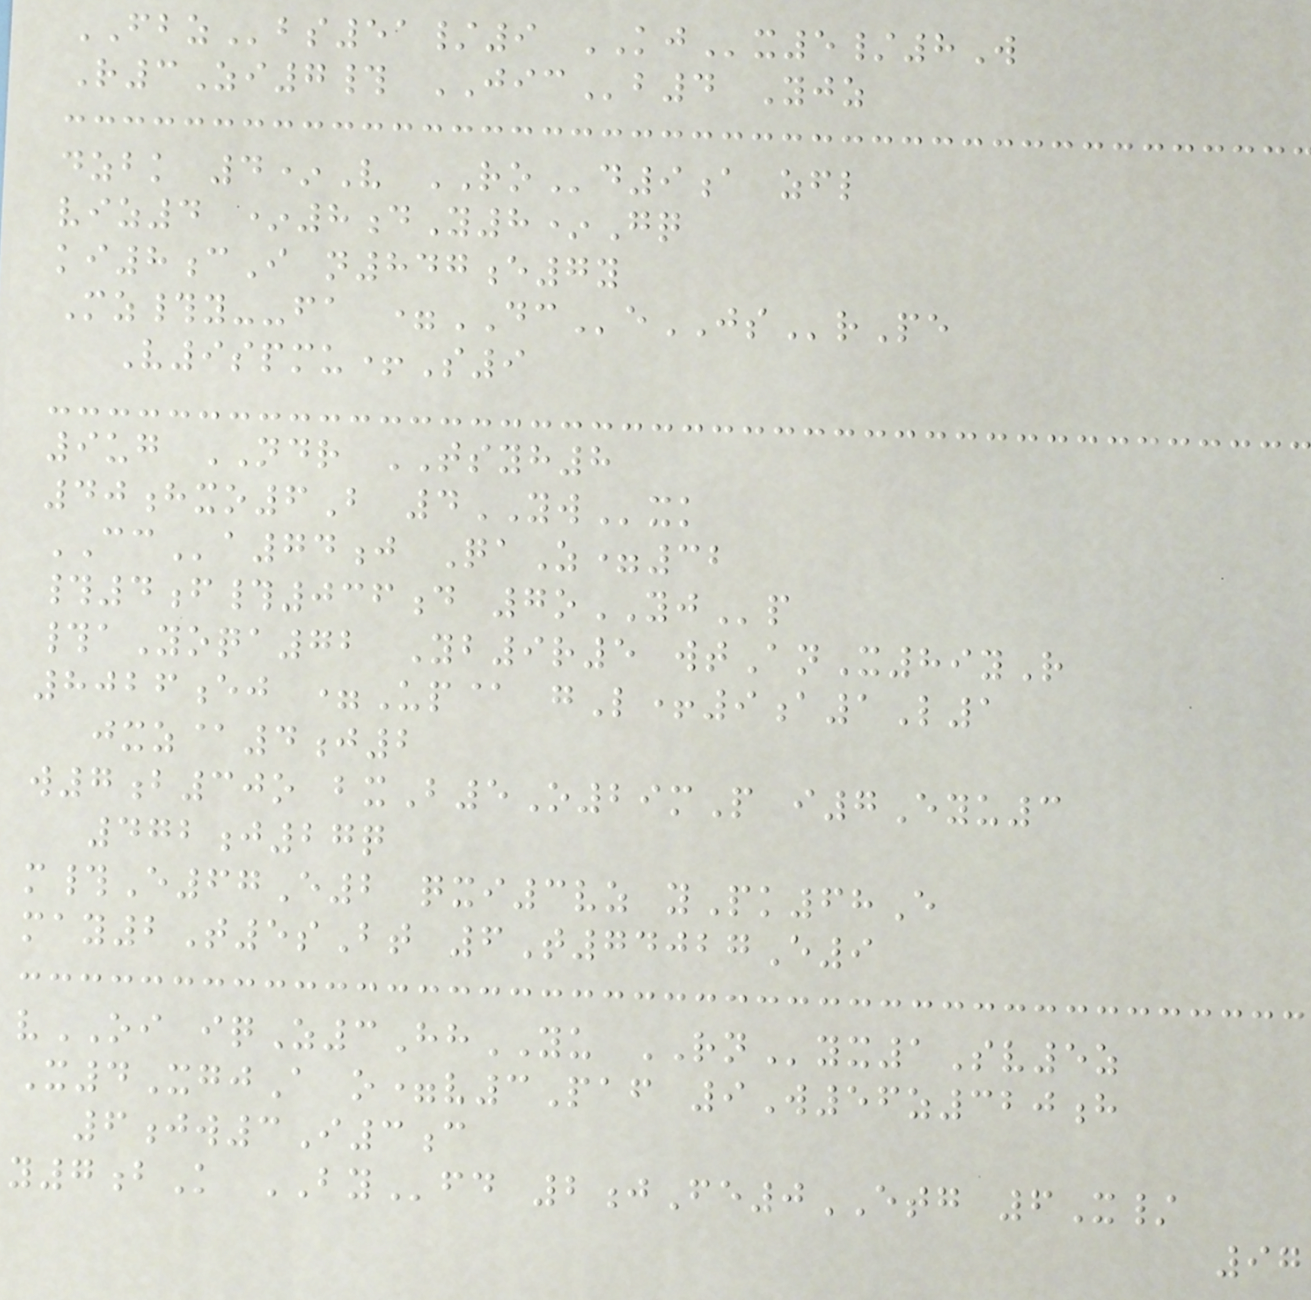FBZbs51/9 KJx5/8W
R3Zi7# JICb4 Yjz
dzbk 4*V ROd9a zfl
viz4 *8dY8*Gq
ki8cI n847e7y
Mz#y--fa =DCeJSrPe
V9spmu+S9
9ug NDR TSYH8
40hxo6B 4YWxk
CCa74j QaZ=32
#4f#036d 7oYJp
#aYoqa72 Yb9r5 wtAnX89yR
8026ej =Up@ gL+9a1L1
jxz@4j2
w7b30o bxB5O29mP i7Eyu3
472j27q
m#E67E2 qxi3vz yPk68E
may2T5sBt 6T74027E9
vOI iqZ3HhYU RNyx1Sv5z
X4XgjA o=v3Paf 9W56z320h
6jw3I3c
y7bK BYfd 2jFe0ETG 6X/
97
